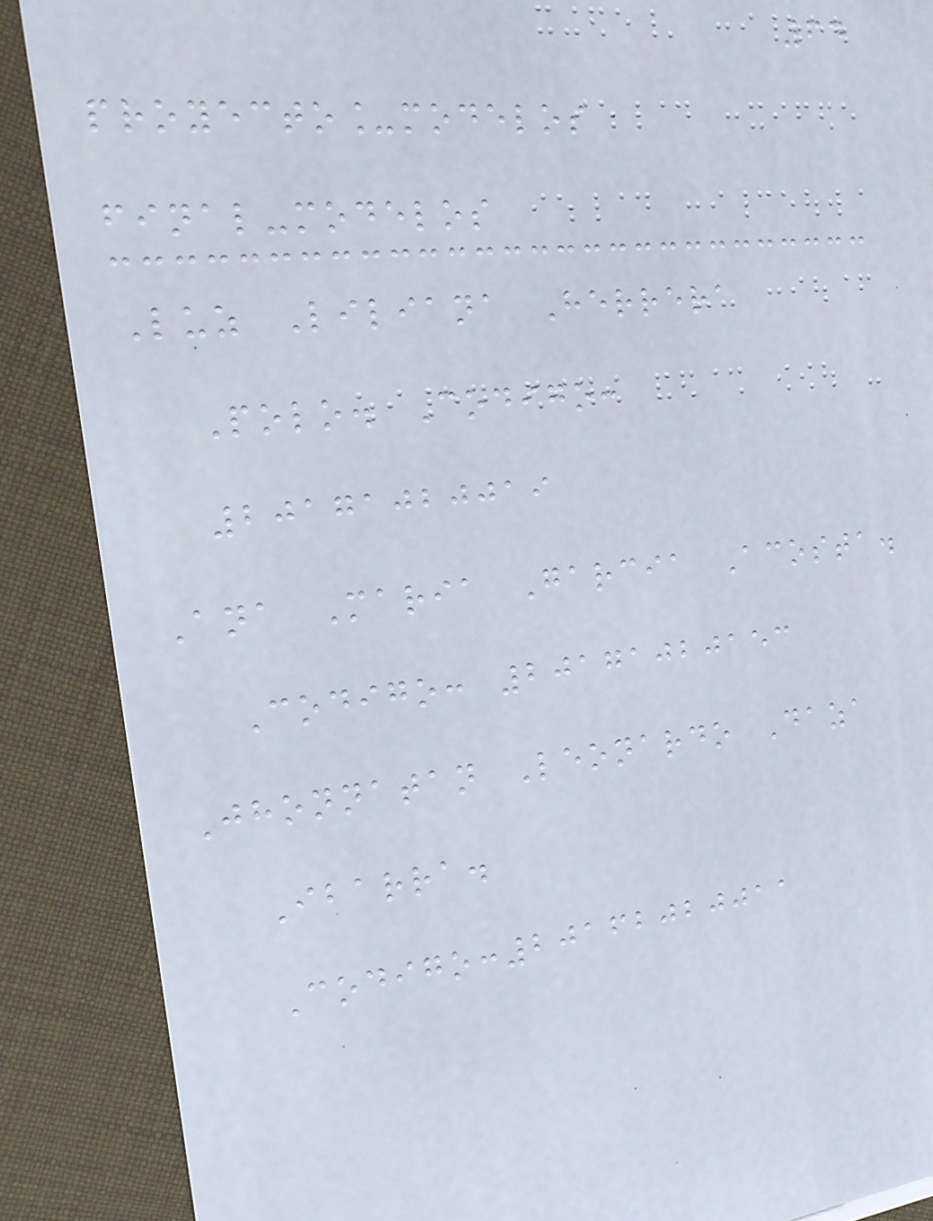64
proyecto_modelos
final-modelos
Luz Liliana Herrera
Polo. Codigo:
20171020019
Ana Maria Garcia Acosta.
Codigo: 20171020153
Jhonnatan Leonardo Daza
Ibarra.
Codigo:20162020011
